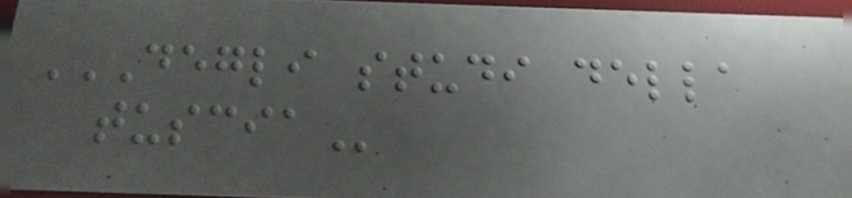DEGLI STUDI DELLA
TUSCIA
